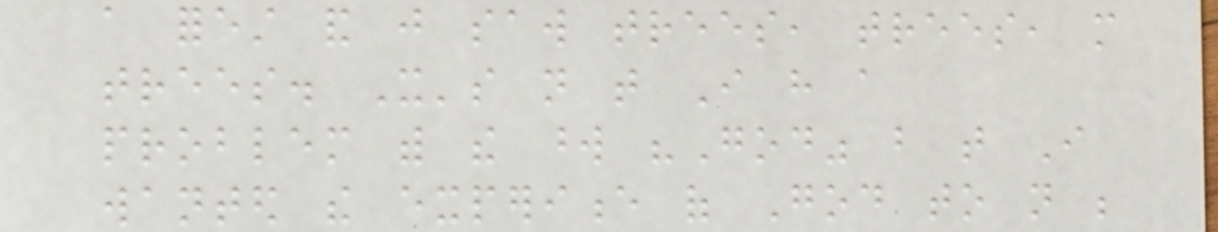a forest and just saw trees, trees, more
trees. It's not that I have a
problem with the word "God" but that I
wanted the experience of God to not be
